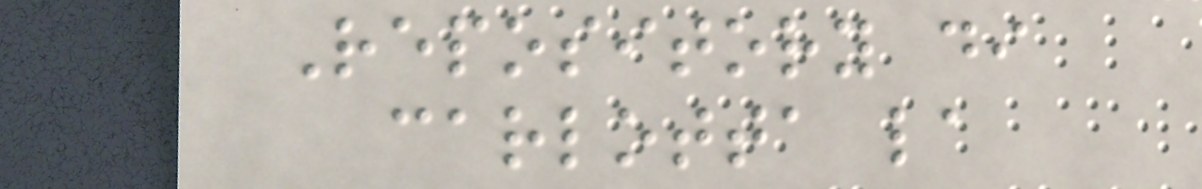Repository di
carlotta la
